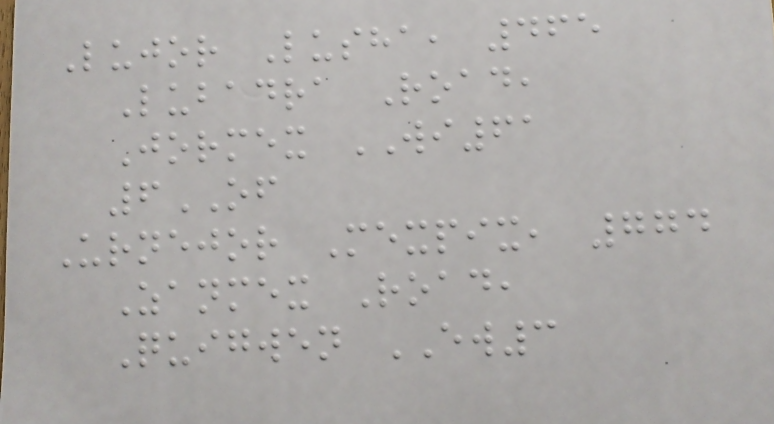Lujor Lusha, 465
Lubadra Road,
Jormex WI61
6OF
Urnejor Mexpix, 774
Zanmex Road,
Quigwen EW3
